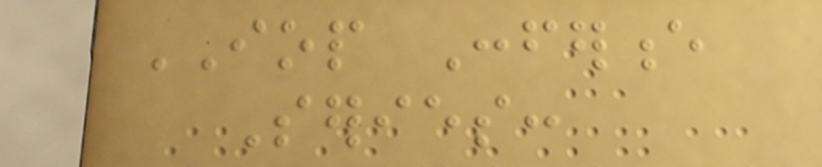IOP Conference
Series:
